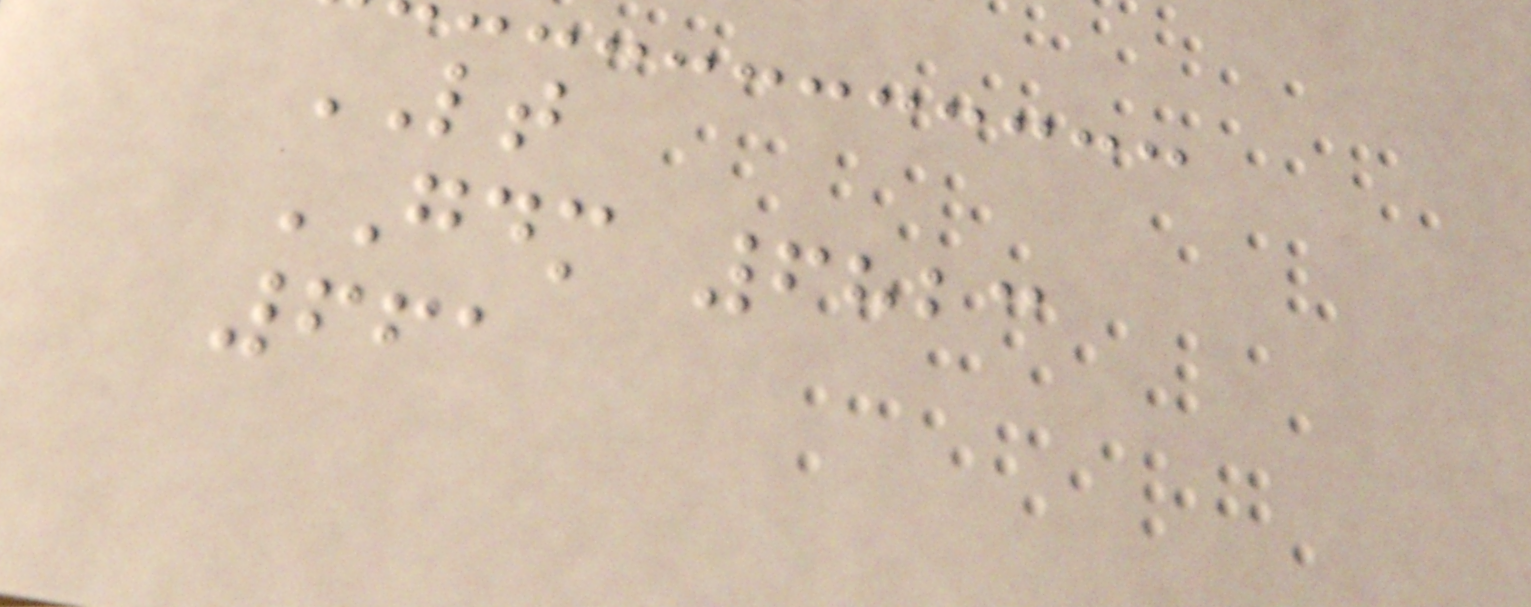LT
GDM 6823
661
